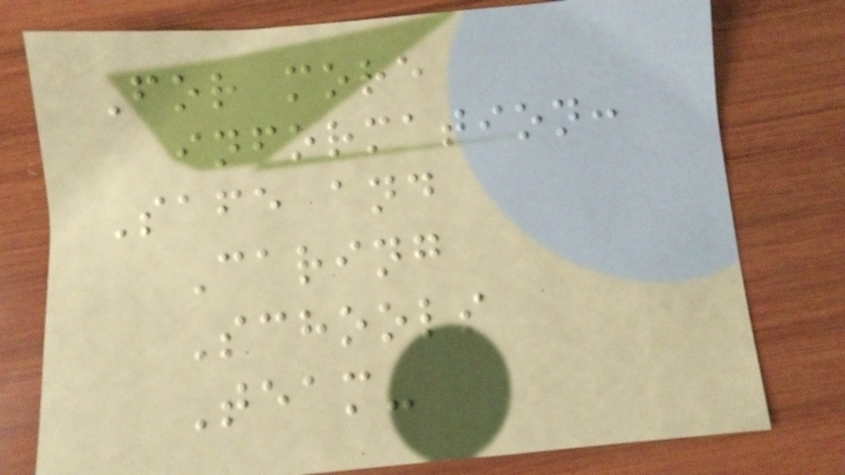For more
information:
Safe and
Caring
Schools
Team-
